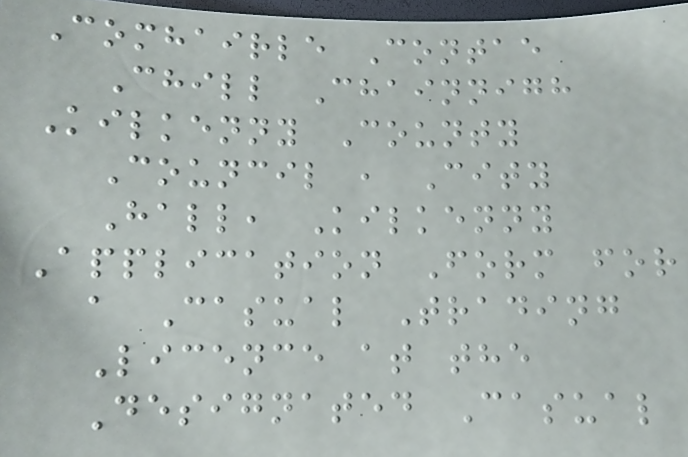Comhairle Contae
Chill Chainnigh
Kilkenny County
Council , City
Hall, Kilkenny
Application Form for
a Casual Trading
Licence at the
Designated Casual
